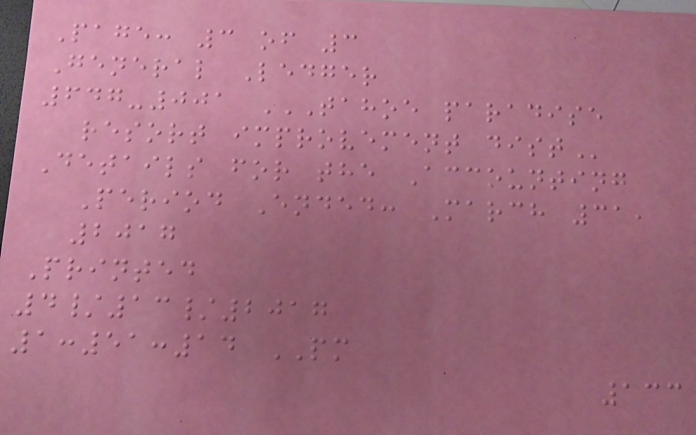Page: 3 of 3
General Ledger
647-001 TAHOE PARADISE
RESORT IMPROVEMENT DIST
Details for the Accounting
Period Ended: March 31,
2017
Printed
4/13/2017
1:51:14 PM
133
